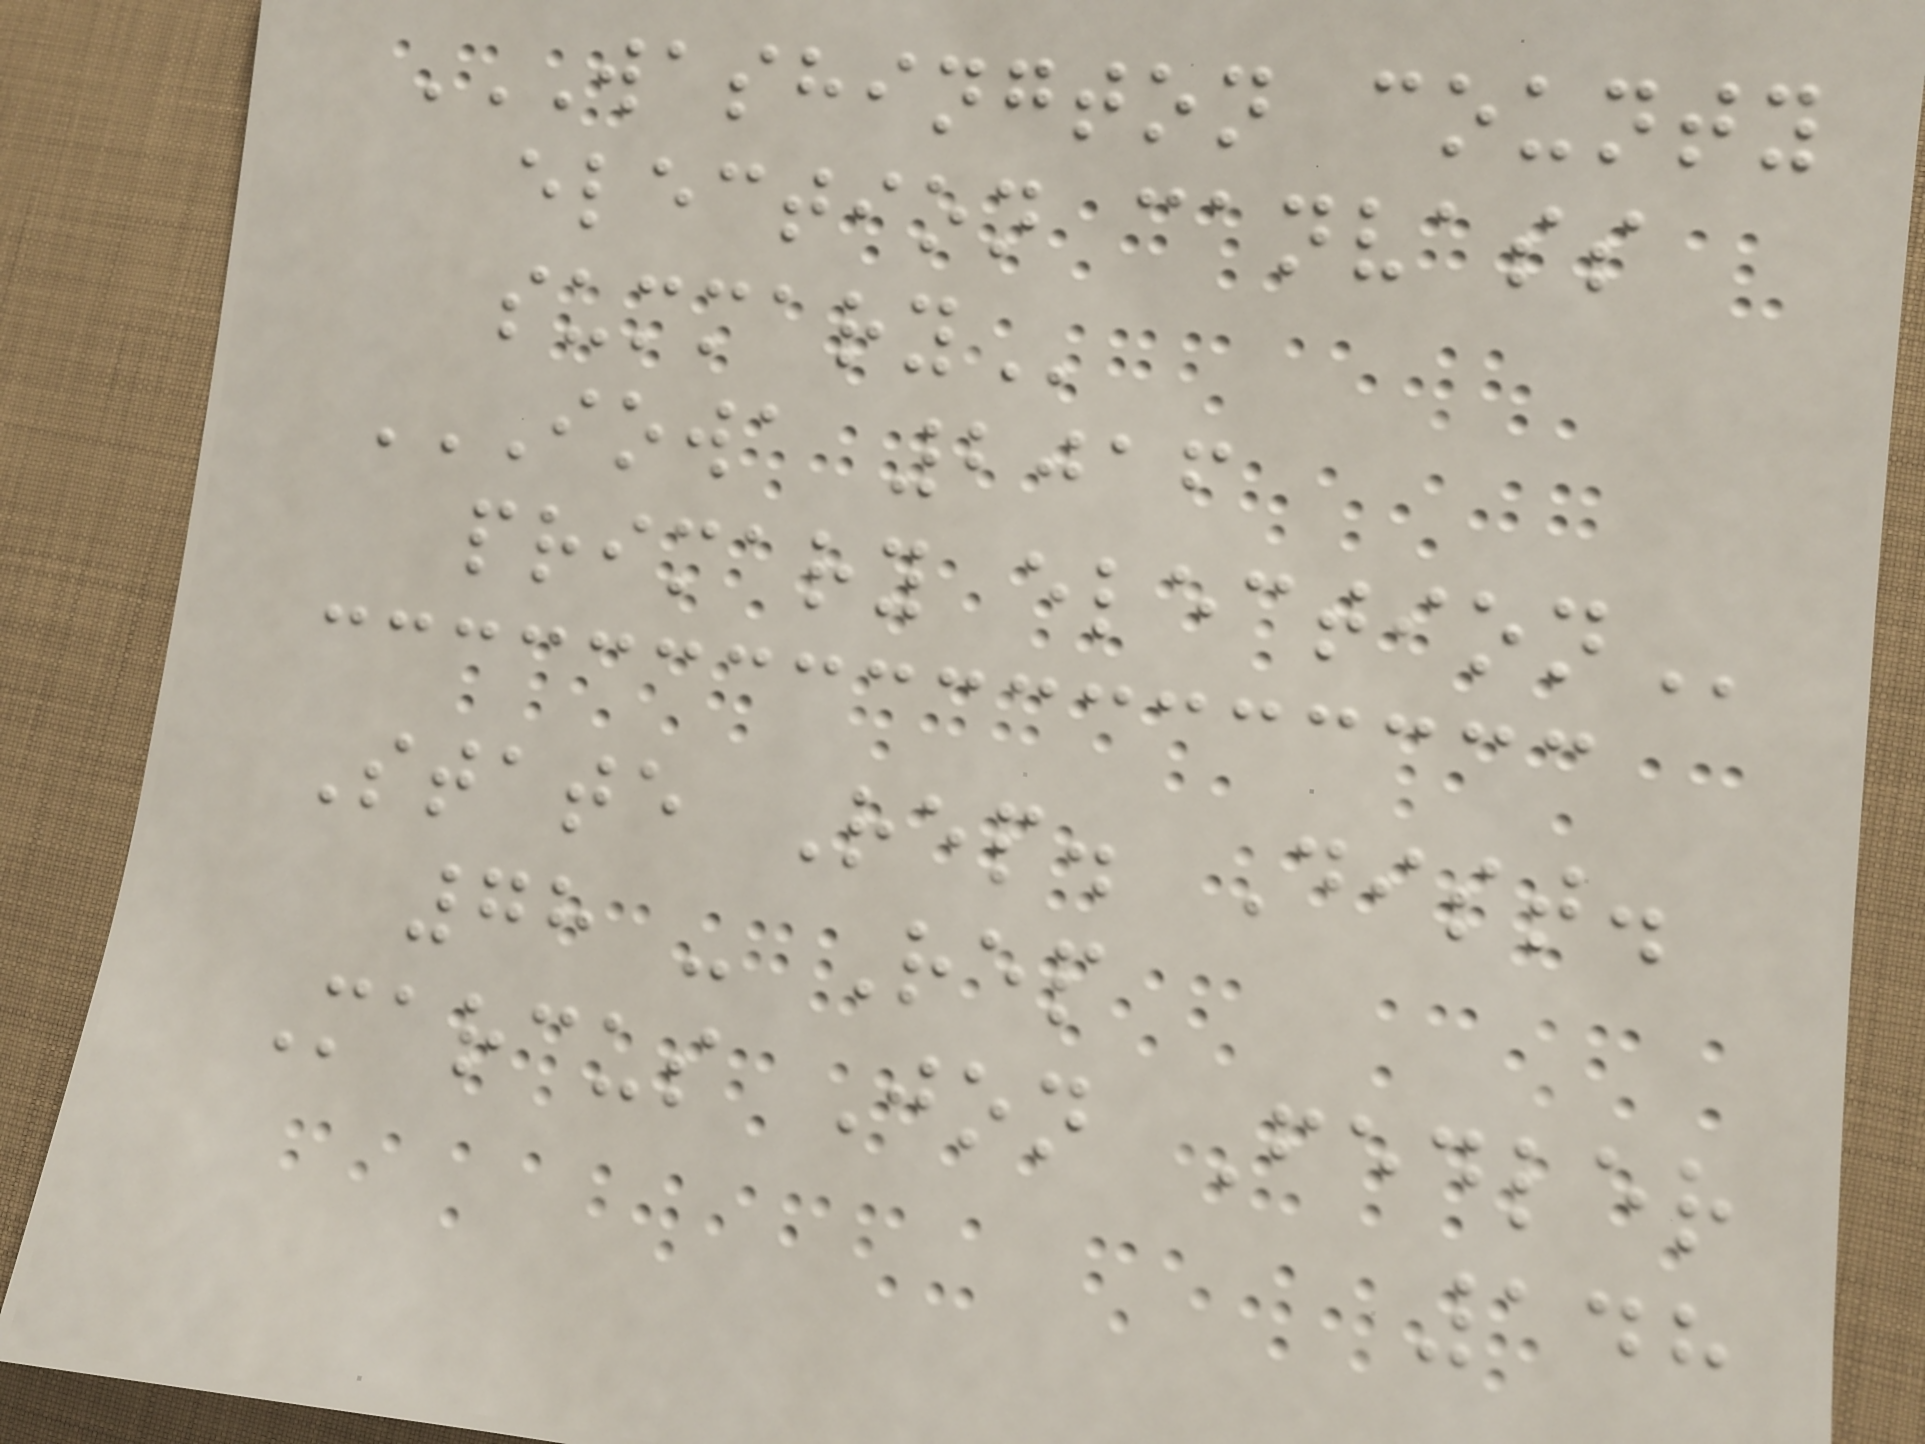WASHINGTON COUNTY
ELECTION CANVASS
SUMMARY
IOWA 2016
PRIMARY ELECTION
State Rep. Dist.
78 - Rep
Marcus Jon Fedler
148
